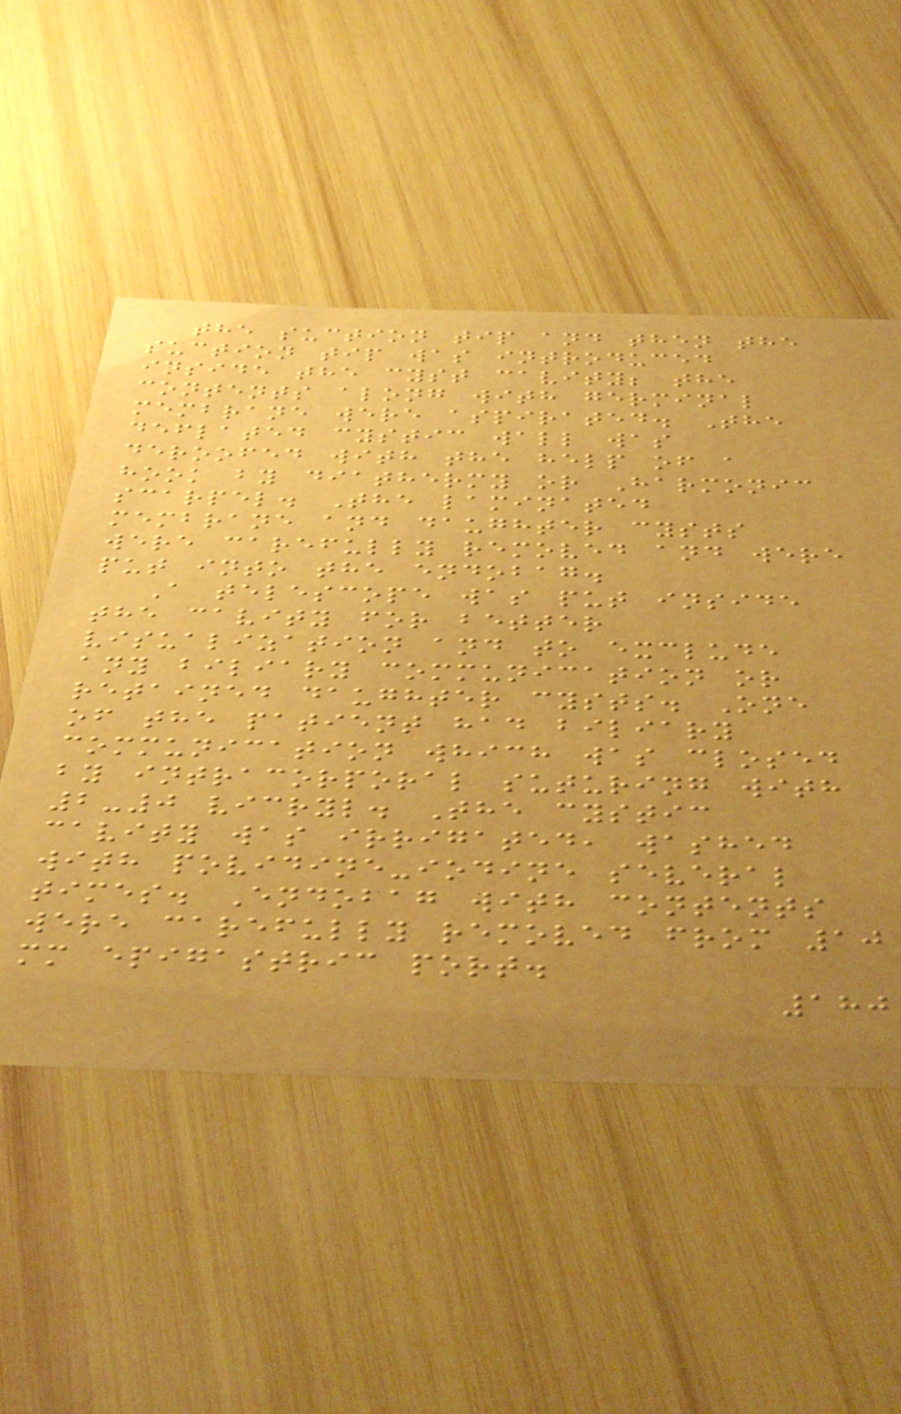the suction tip and then the
suction tip was introduced
inside the cyst cavity; the
contents along with germinal
membrane were aspirated. The
deflated cystic wall was
deroofed with the help of a
hook by diathermy or Harmonic
scarpel. The laminated
membrane and daughter cysts
were carefully removed and were
put into the endobag.
A telescope was put inside
the cavity for better
visualization and to exclude
any biliary communication or
retained daughter cysts. One
of the patient had biliary
communication which was closed
by intracorporal suturing with
2-0 vicryl. The cystic
cavity was irrigated, washed
with povidine-iodine several
times. Endobag with contents
were carefully removed from 10
mm epigastric port.
180
